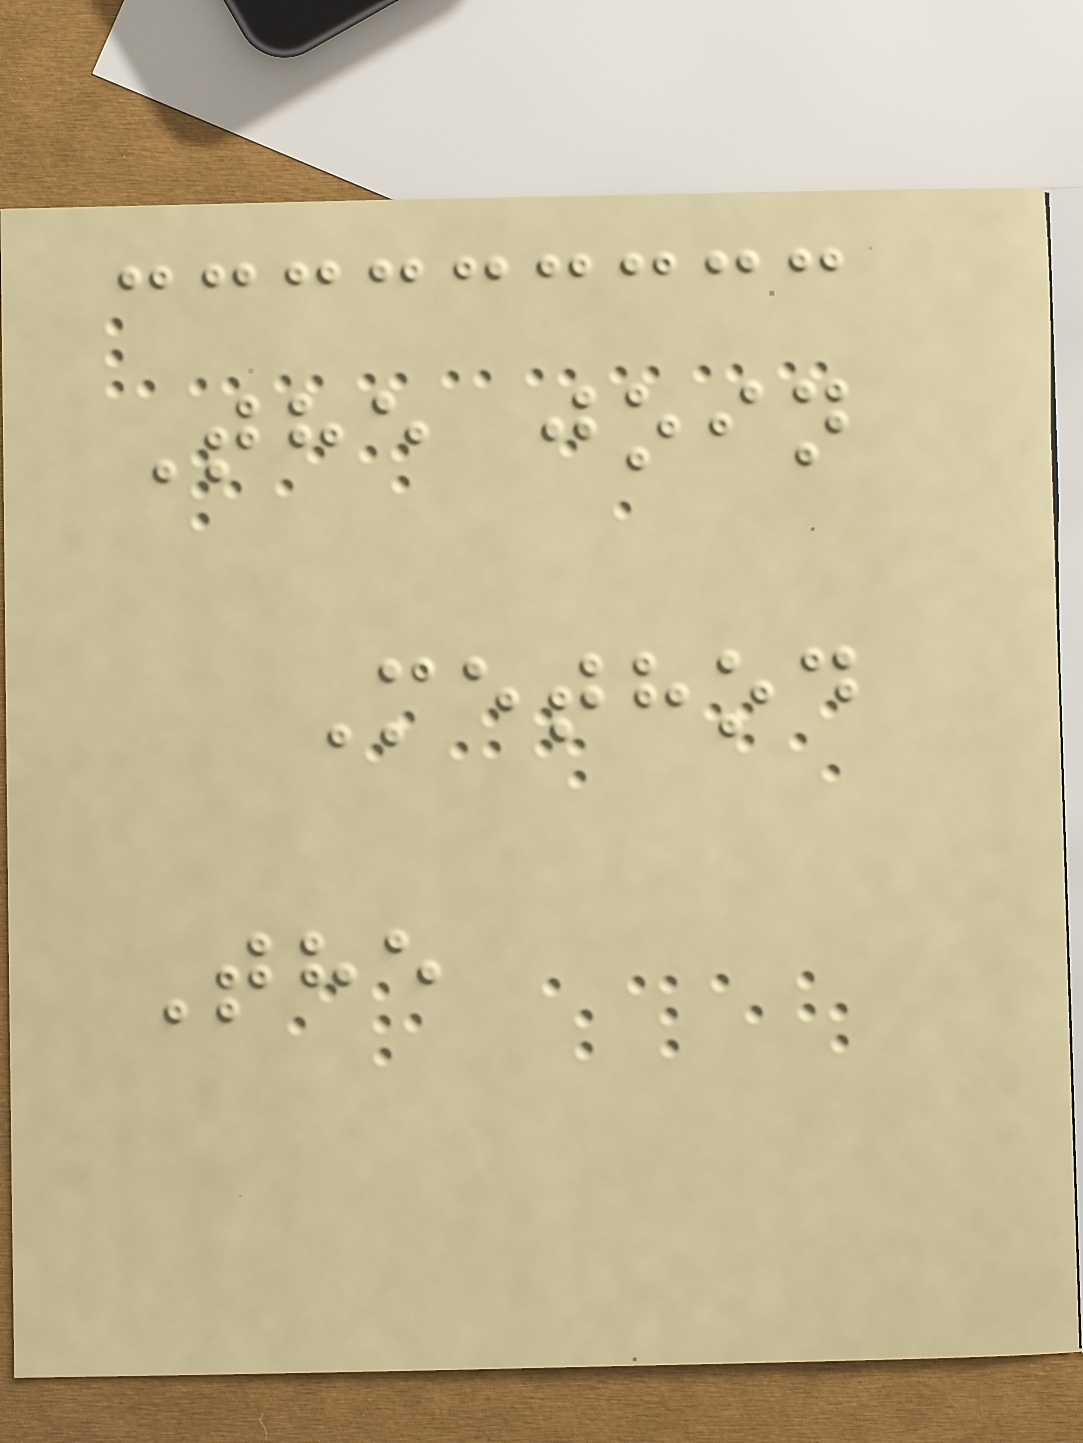The join
Method
The
